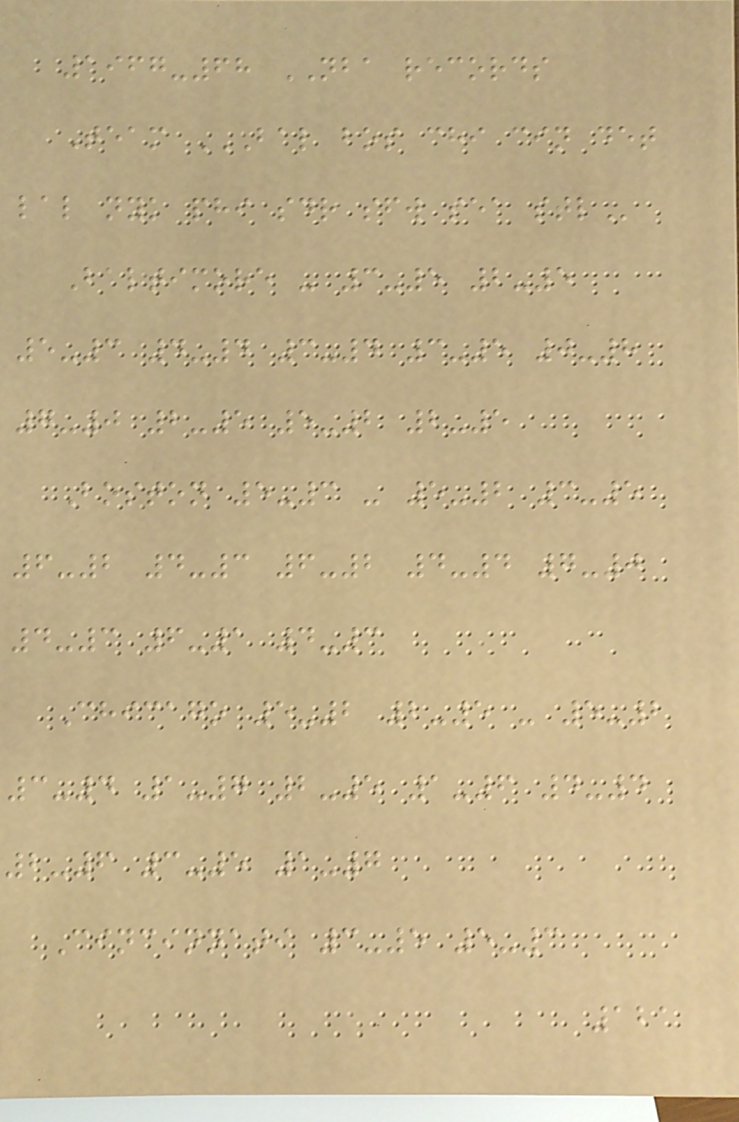1967-68 NBA records
Team BAL BOS CHI CIN DET
LAL NYK PHI SDR SFW SEA STL
Baltimore - 3-5 2-5
5-3 4-4 3-4 3-5 0-8
7-0 2-5 5-2 2-5
Boston 5-3 - 5-2 3-5
6-2 4-3 6-2 4-4 7-0
4-3 6-1 4-3
Chicago 5-2 2-5 - 5-2
3-4 1-7 2-5 1-6 4-4
2-6 3-5 1-7
Cincinnati 3-5 5-3
121
